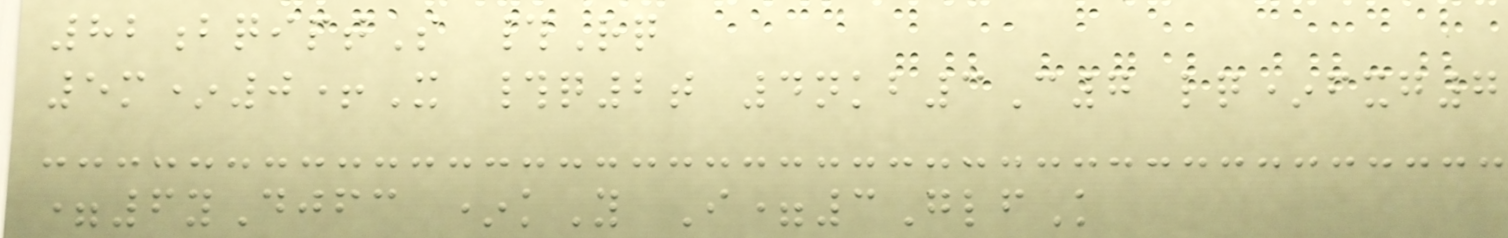82bqiptS #Rq
5m*0+X #q2t 4nkb3C7 lq*fxg7
=6yDjfc *kY I=3GlfK
